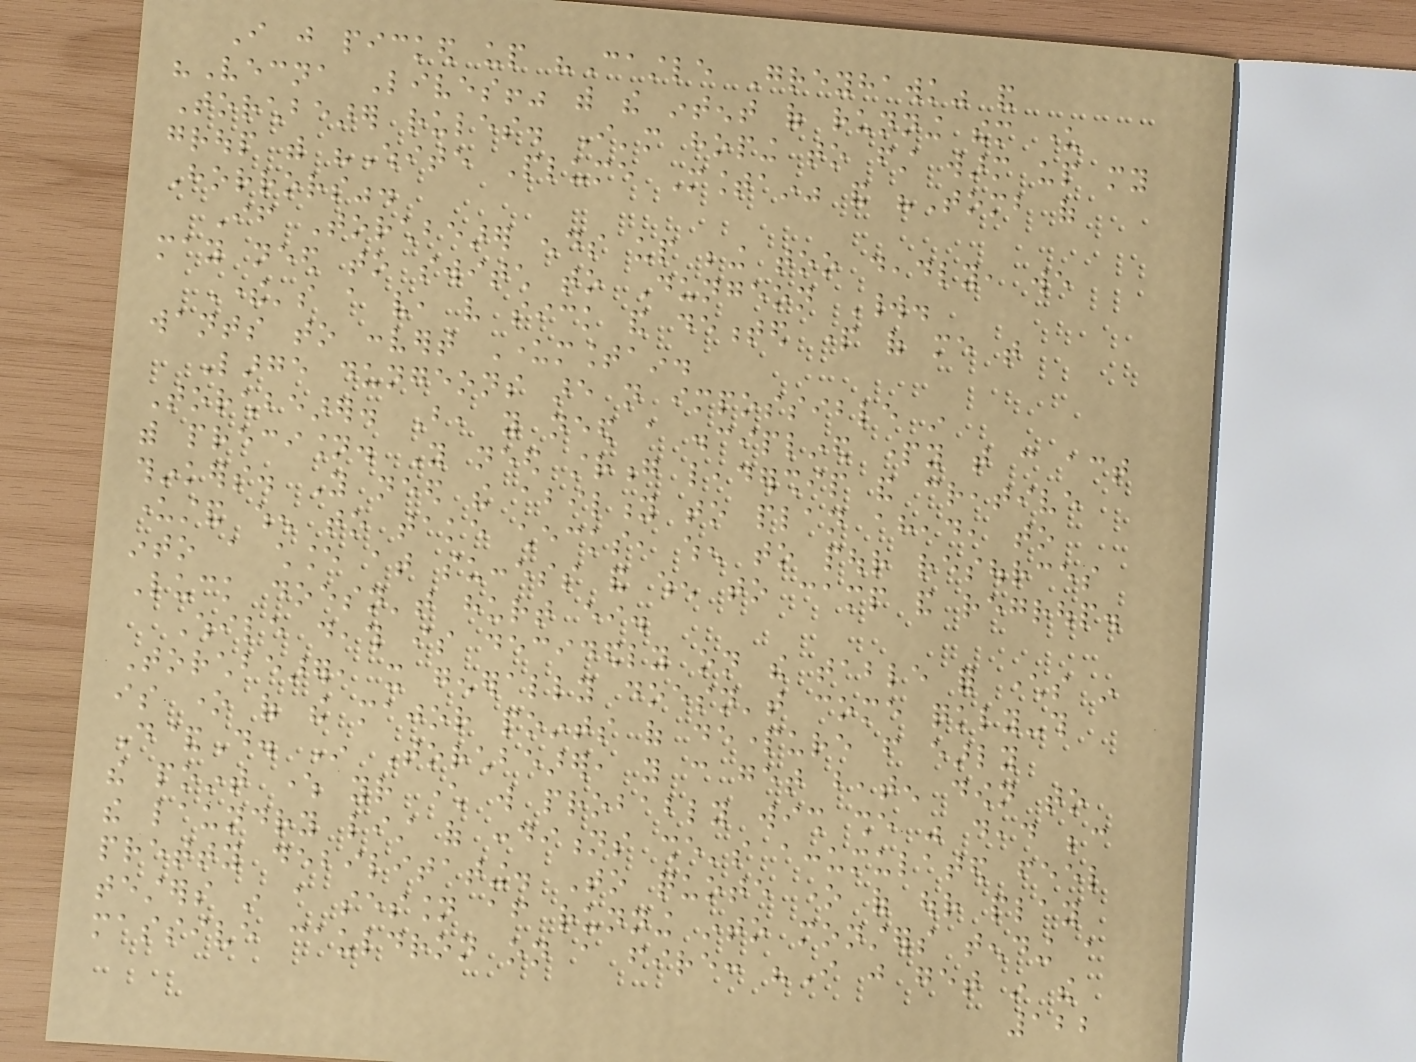I just picked up "Castle Greyhawk" and
"Vecna Lives!" with the intent of running them under
Torchbearer rules. I'm hoping to first warm up my
group with "White Plume Mountain" and "Tomb of
Horrors".
If Torchbearer ends up being too deadly, we
may need to switch to Dungeon World.
There's a very, very sick and demented part of me that
wants to convert Undermountain.
Large dungeons are not impossible in
Torchbearer. But, you need a disciplined party that can act
with precision. You need strong leadership and creative
thinkers. You need the ability to plan ahead, to
understand when to take checks, when to pour resources
into a chance at success and when to camp and regroup.
Luck doesn't hurt either.
While death is decidedly on the table for characters in
Torchbearer, it generally doesn't come quickly-this
is one of the major points of departure from early
D&D. In Torchbearer, you can get beaten down to
the point where your character will probably wish she was dead because
the laundry list of conditions she's accumulated feel
pretty debilitating. To quote one of our play
testers in a session after running into monsters tending a
massive cauldron on a fire: "I just get in the
122
